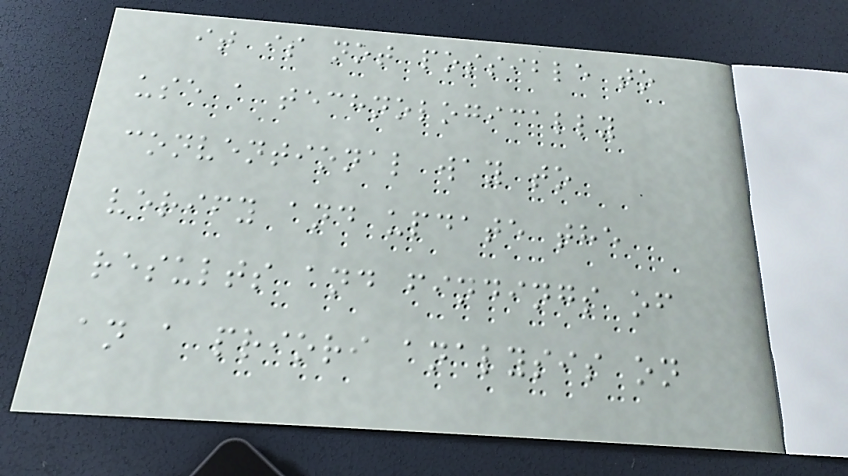it is not possible to
use a technologically
conventional way to
verify and update the
results and findings of
an a priori analysis on
